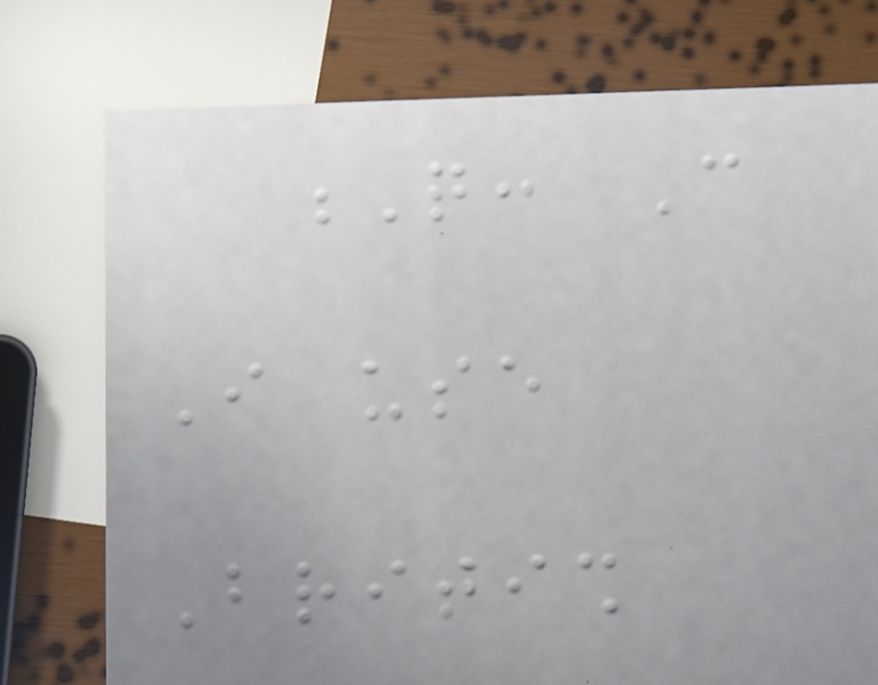Q: Can
I use
British
